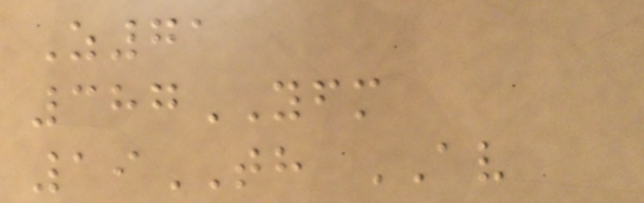Z71
387YFM
19TH AV
